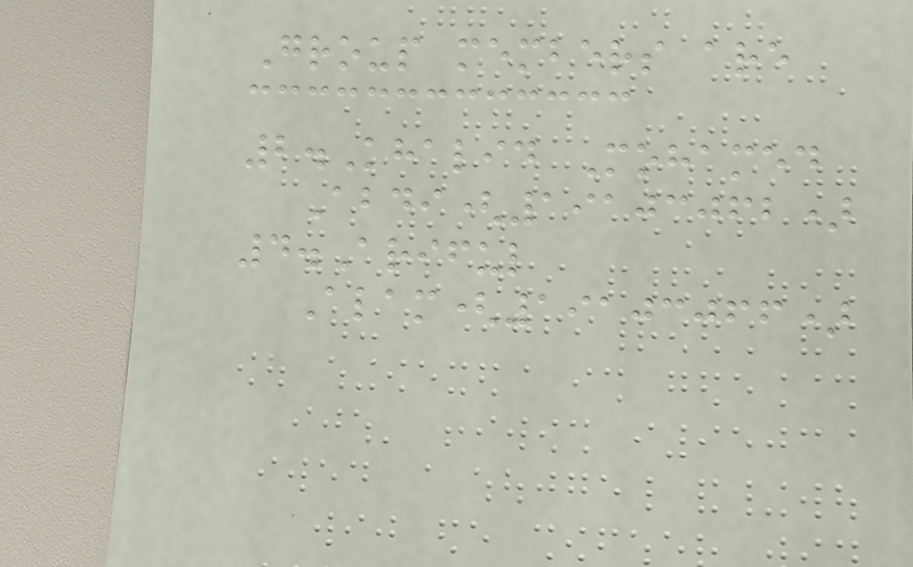Group members are
2.Khalid Mohamed
Abdi(19103062)
4.Ariful
Alam(19103066)
